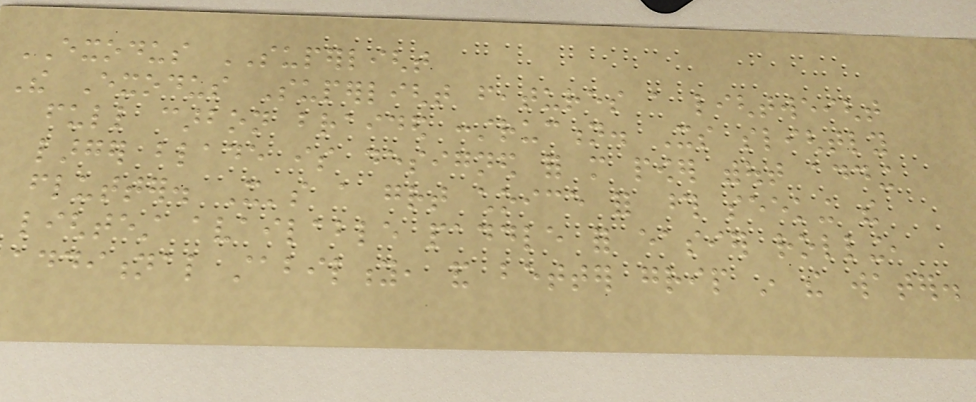EXODUS SUPERLIGHT
The Exodus Superlight features a lightweight
full carbon braided construction. Its slightly
larger blade is designed for more power without adding
flutter. It's a great choice for those seeking the
lightest available paddle for easier rolling,
additional stability, and better grip in the water.
